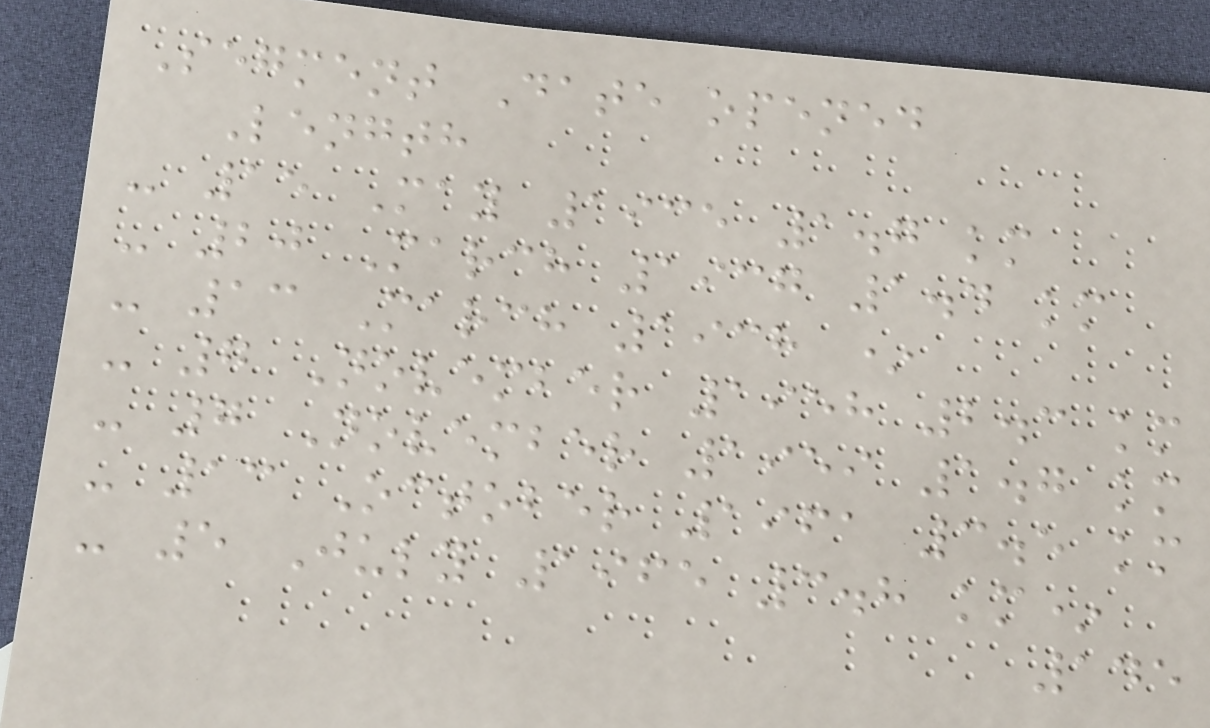Segment Date opened
Length
- 15 May 1935 1.7 km
- 20 March 1937 1.4 km
- 13 March 1938 *
- 7 November 1958 2.3 km
- 7 November 1959 1.7 km
- 13 October 1961 3.5 km
- 5 July 1965 3.8 km*
145
